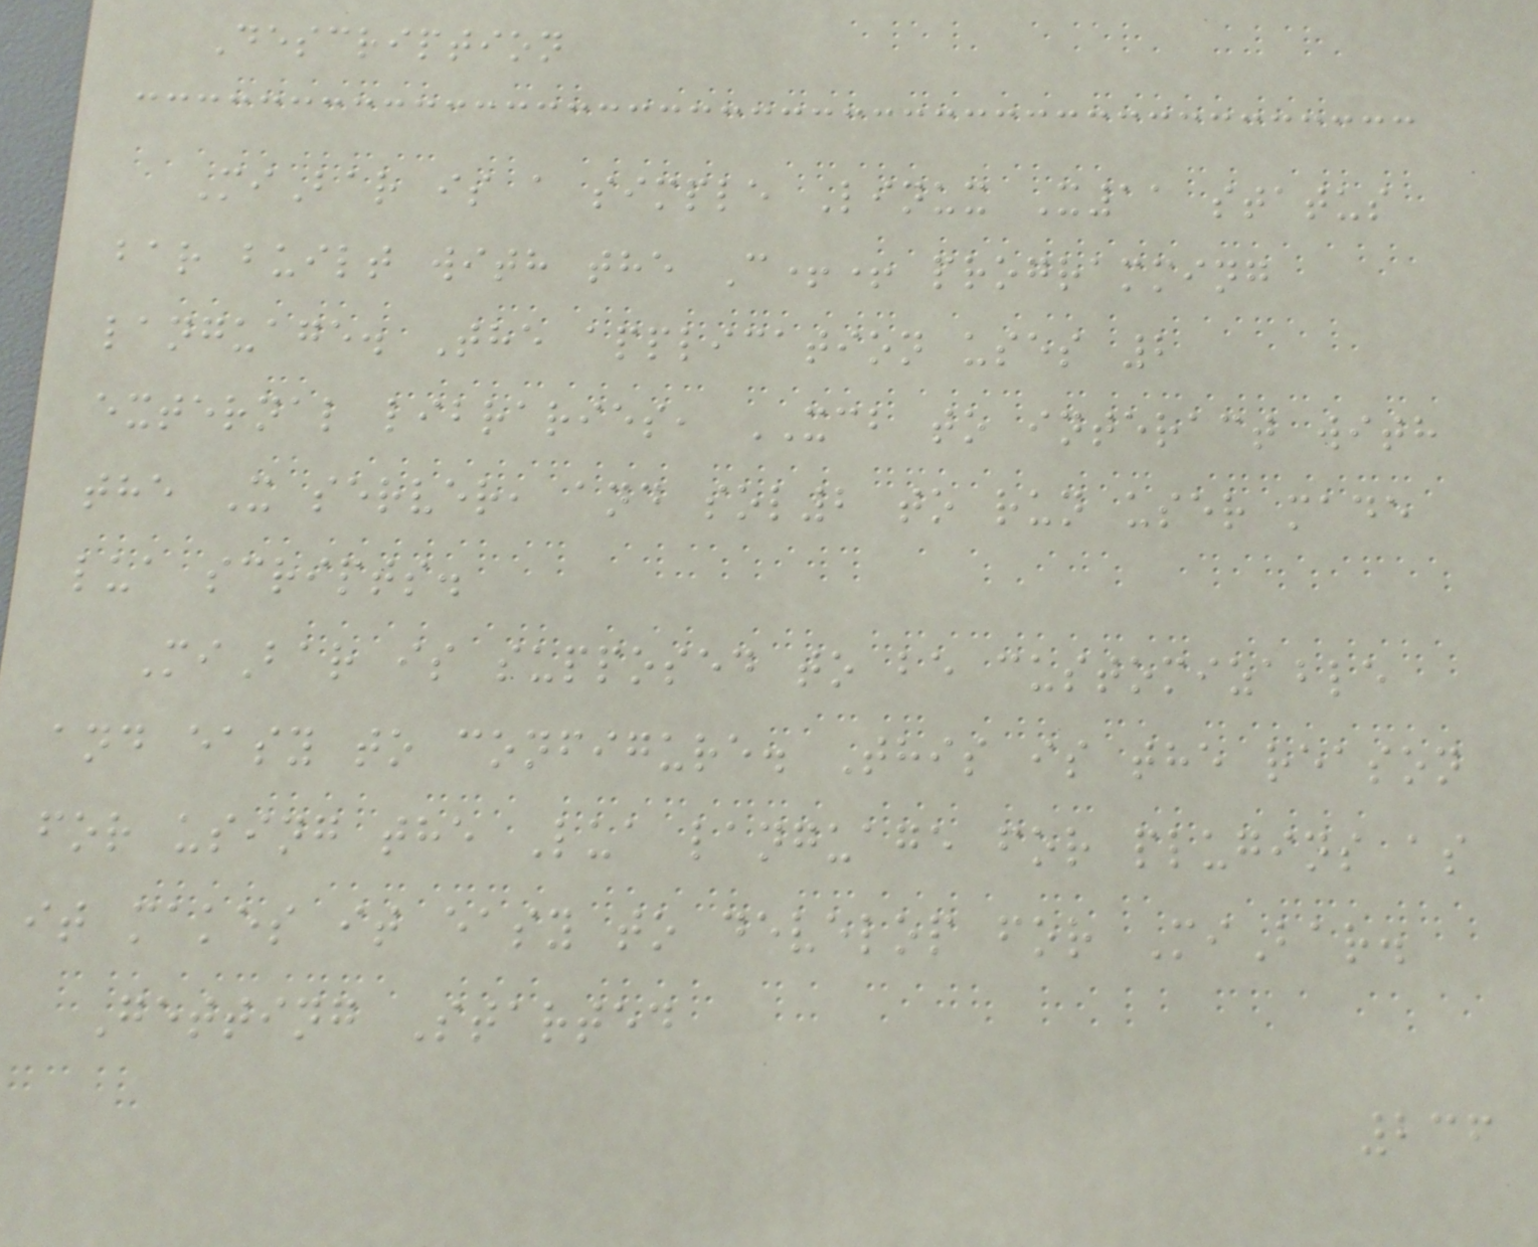Description
MiBar is a simple Linux X11 status
bar built with the C++ programming
language. The application uses 2
external libraries, XCB to interact with
the X server, and sol2 to run user made
lua scripts.
MiBar is supposed to be customizable
and easy to configure. This is the reason
for using the Lua language for plugins as
it makes it easy to develop for MiBar.
Getting Started
236
